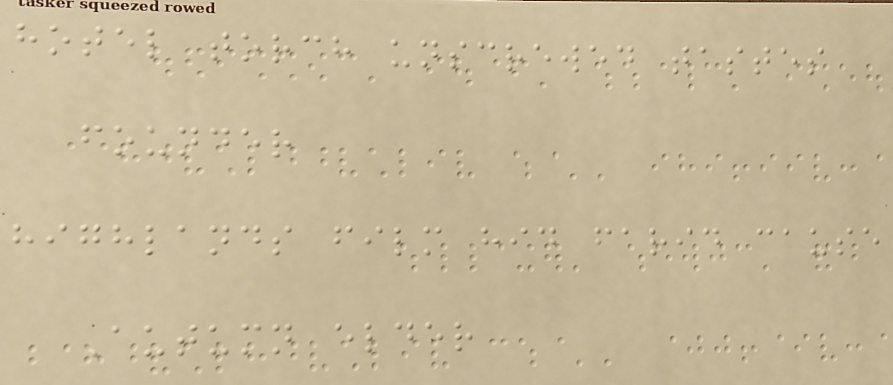hotel torch unscrewed tastes
founder
highlands film hid farid cause
Autumn elder
